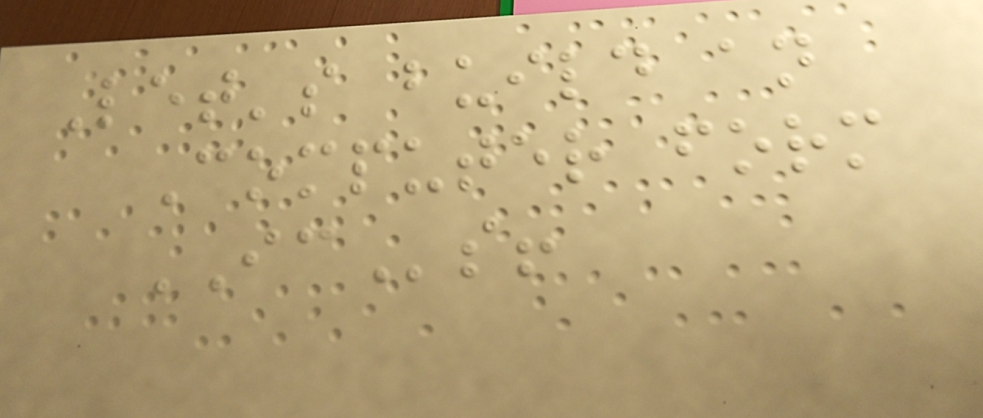Let's build an
Computer form
ICs!
